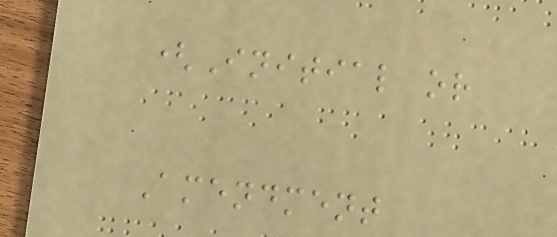(Initial or
Amendment
